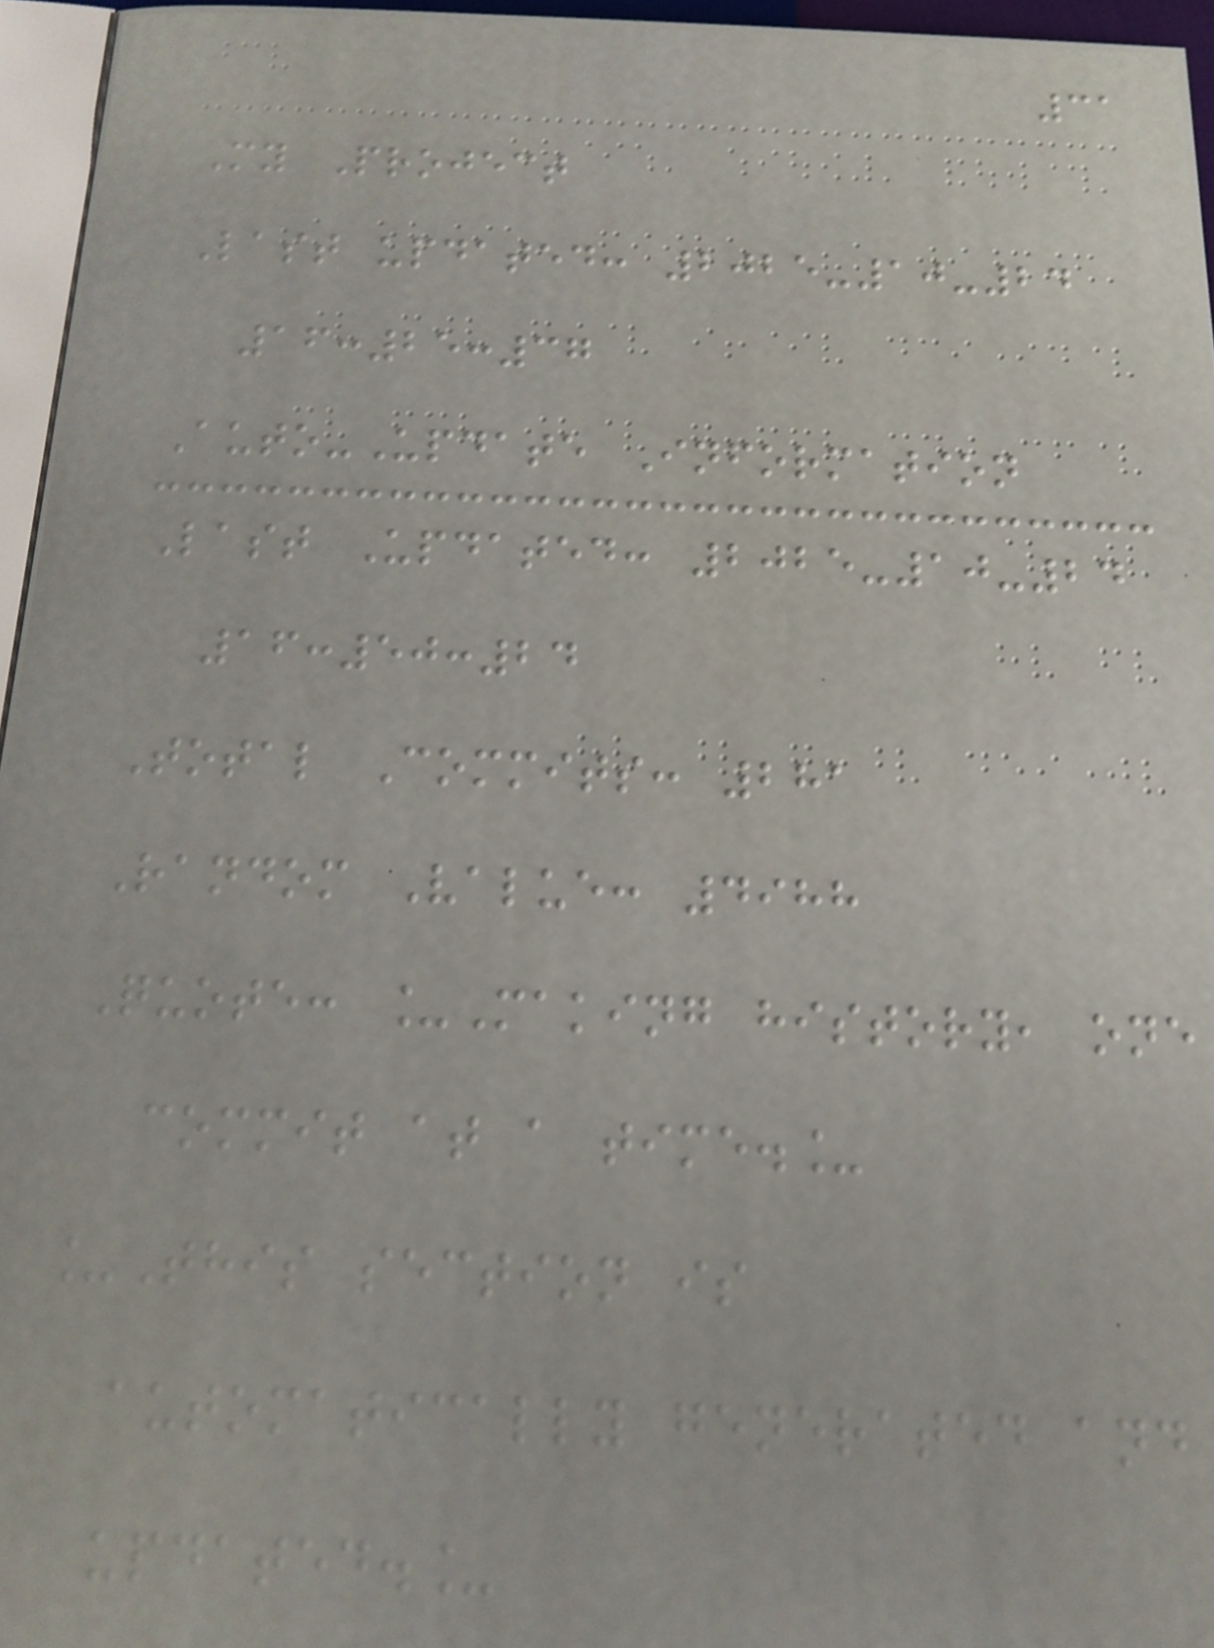31
My Project
Last updated: 2025-10-24
16:25:37
Auto-Update Information
Last Updated: 2025-10-24
16:50:24
Total Commits: 281
Random Value: 4988
Quote: _Making history, one
commit at a time._
_This section is
automatically generated and
updated._
